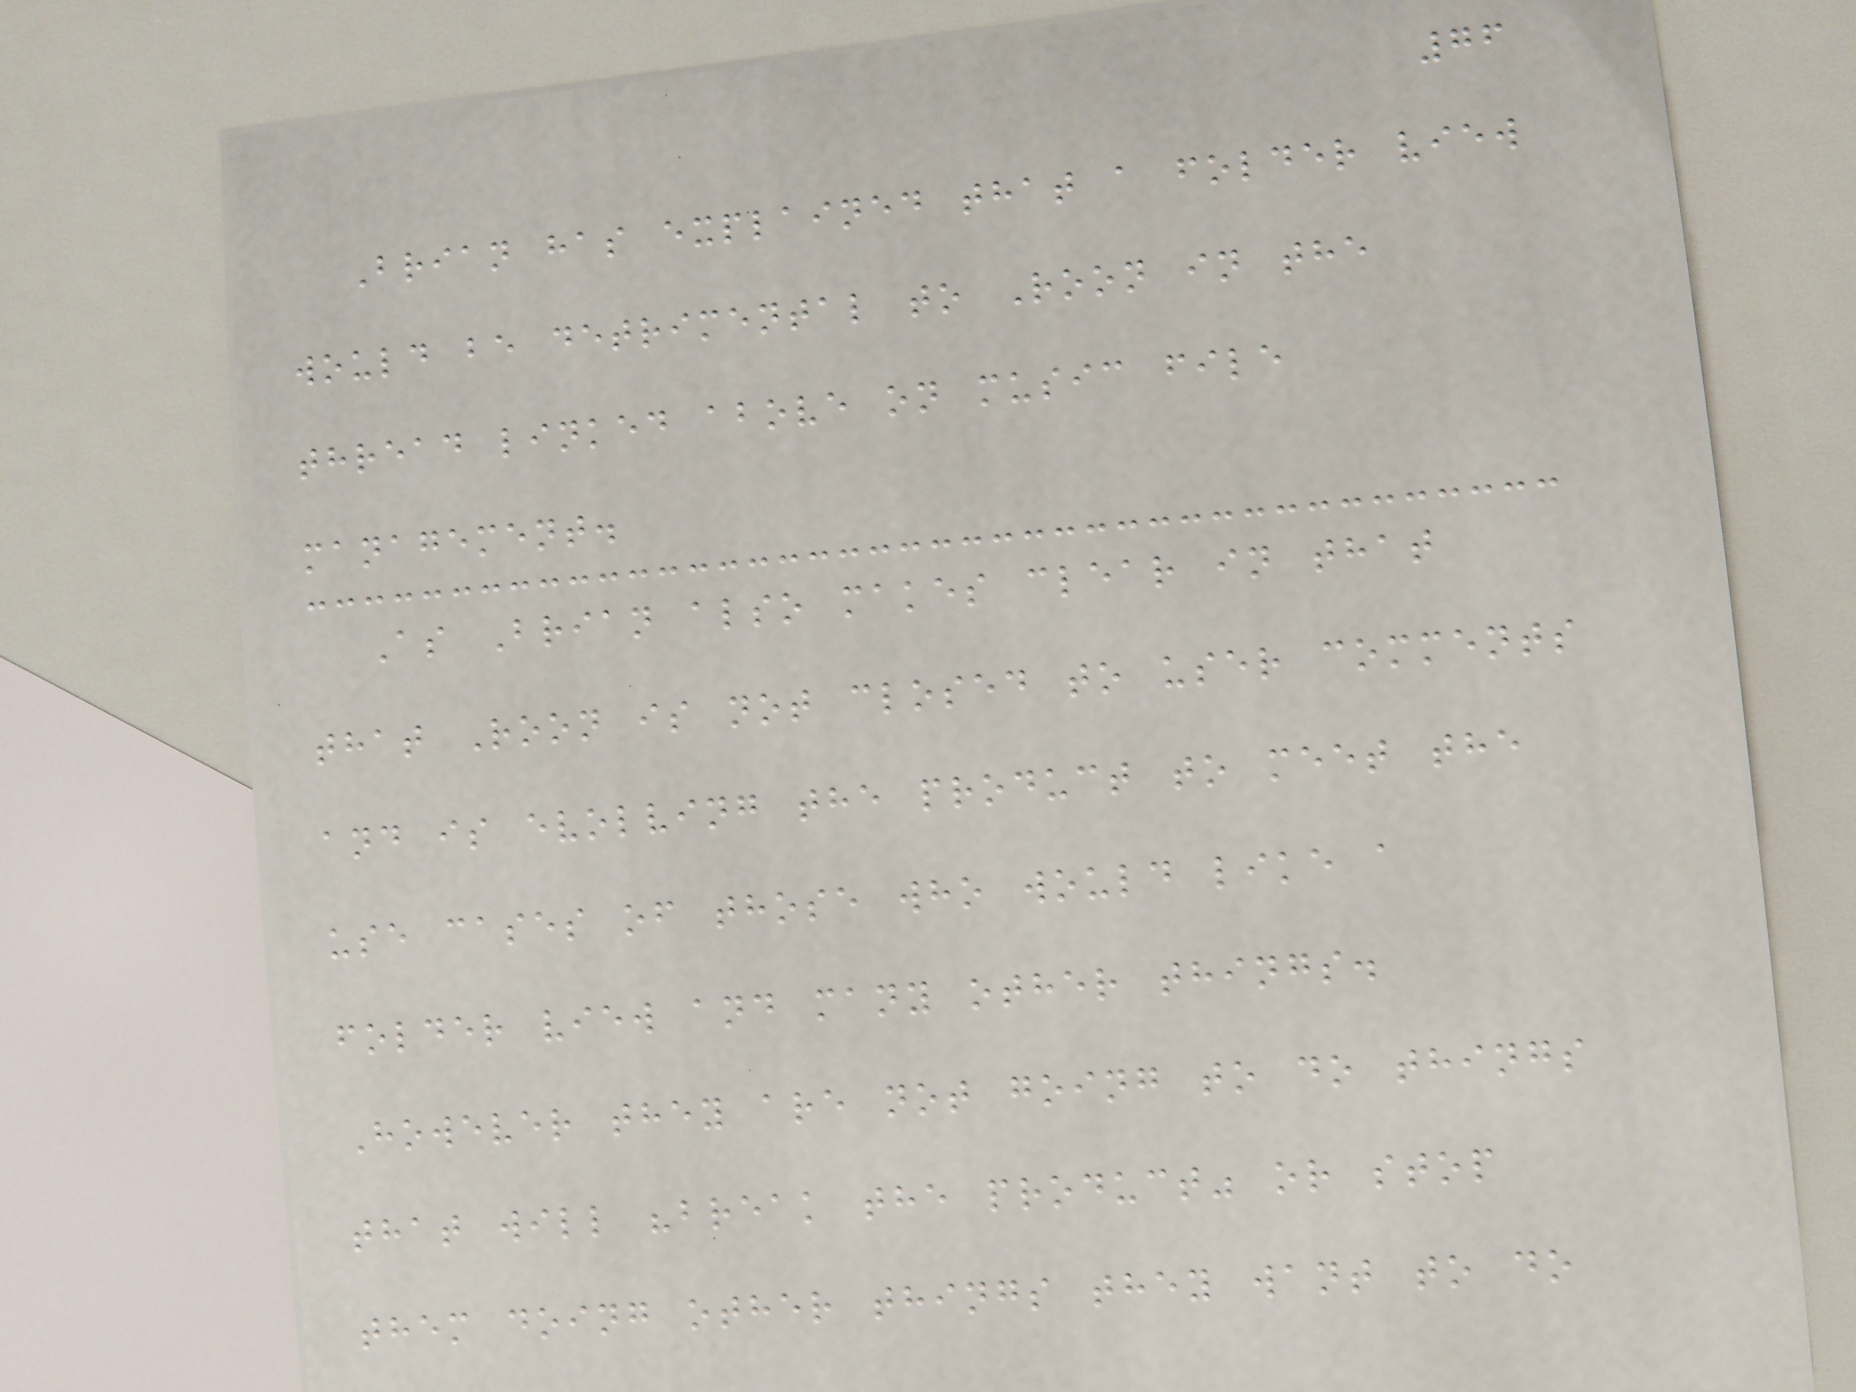76
Brian has explained that a folder view
would be detrimental to Roon in the
thread linked above on music file
management.
As Brian also makes clear in that
that Roon is not closed to user comments
and is evolving the product to meet the
use cases of those who would like a
folder view and many other things.
However they are not going to do things
that will "break the product" or stop
them doing other things they want to do
